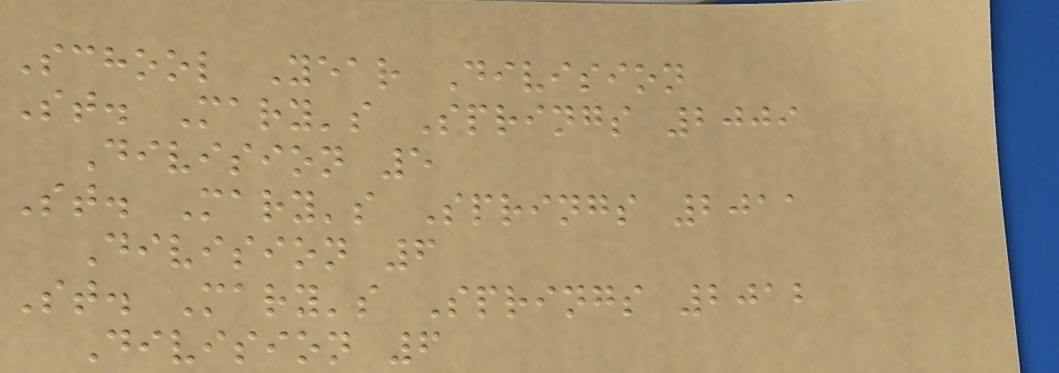School Year Division
St. Mary's Springs 2009
Division 5
St. Mary's Springs 2011
Division 6
St. Mary's Springs 2012
Division 6
